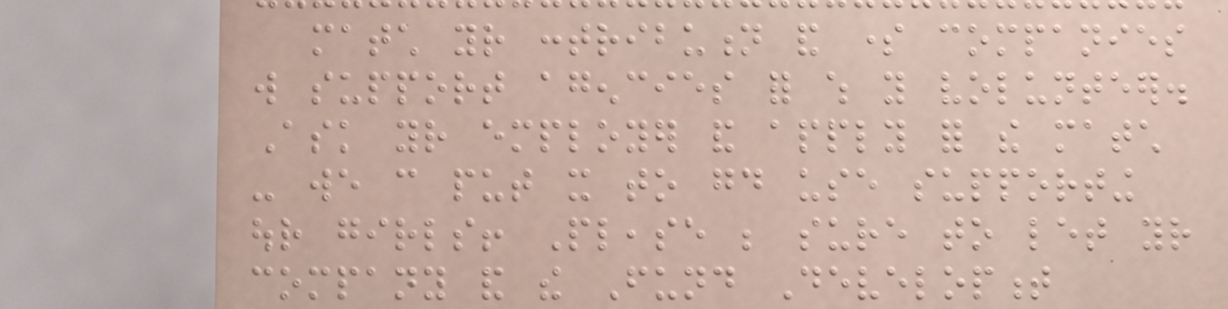match your contribution and some companies
will support agencies for which you volunteer.
Ask your employer and apply for the match
- we can put it to good use supporting
our girls! Please be sure to let your
company and the Fund Development
